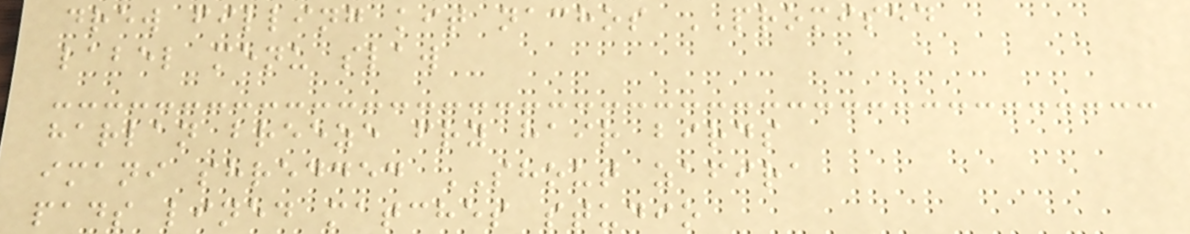drew filling kit nachos PROMISED
label menu slaw
harlan breeze fry hair birds
imani shredded SHOUT zafira
pads lined matches studio
